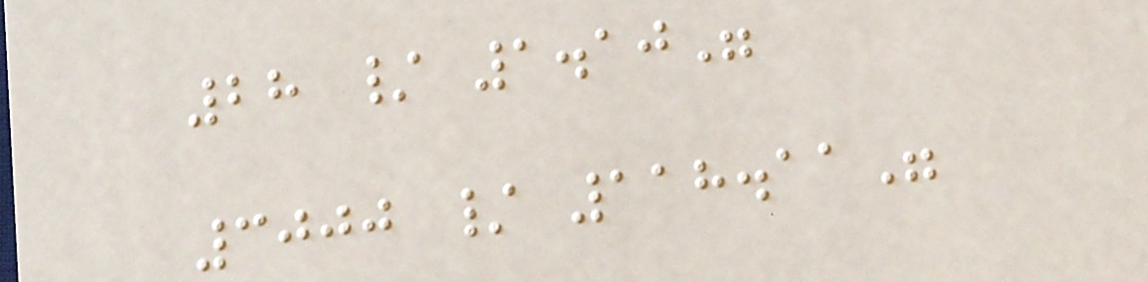28 / 1.10"
3000 / 118.11"
